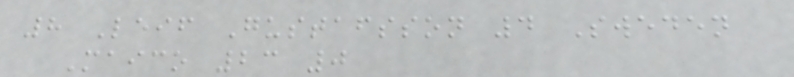8 Leif Gustafsson 4 Sweden
Maico 23 0
